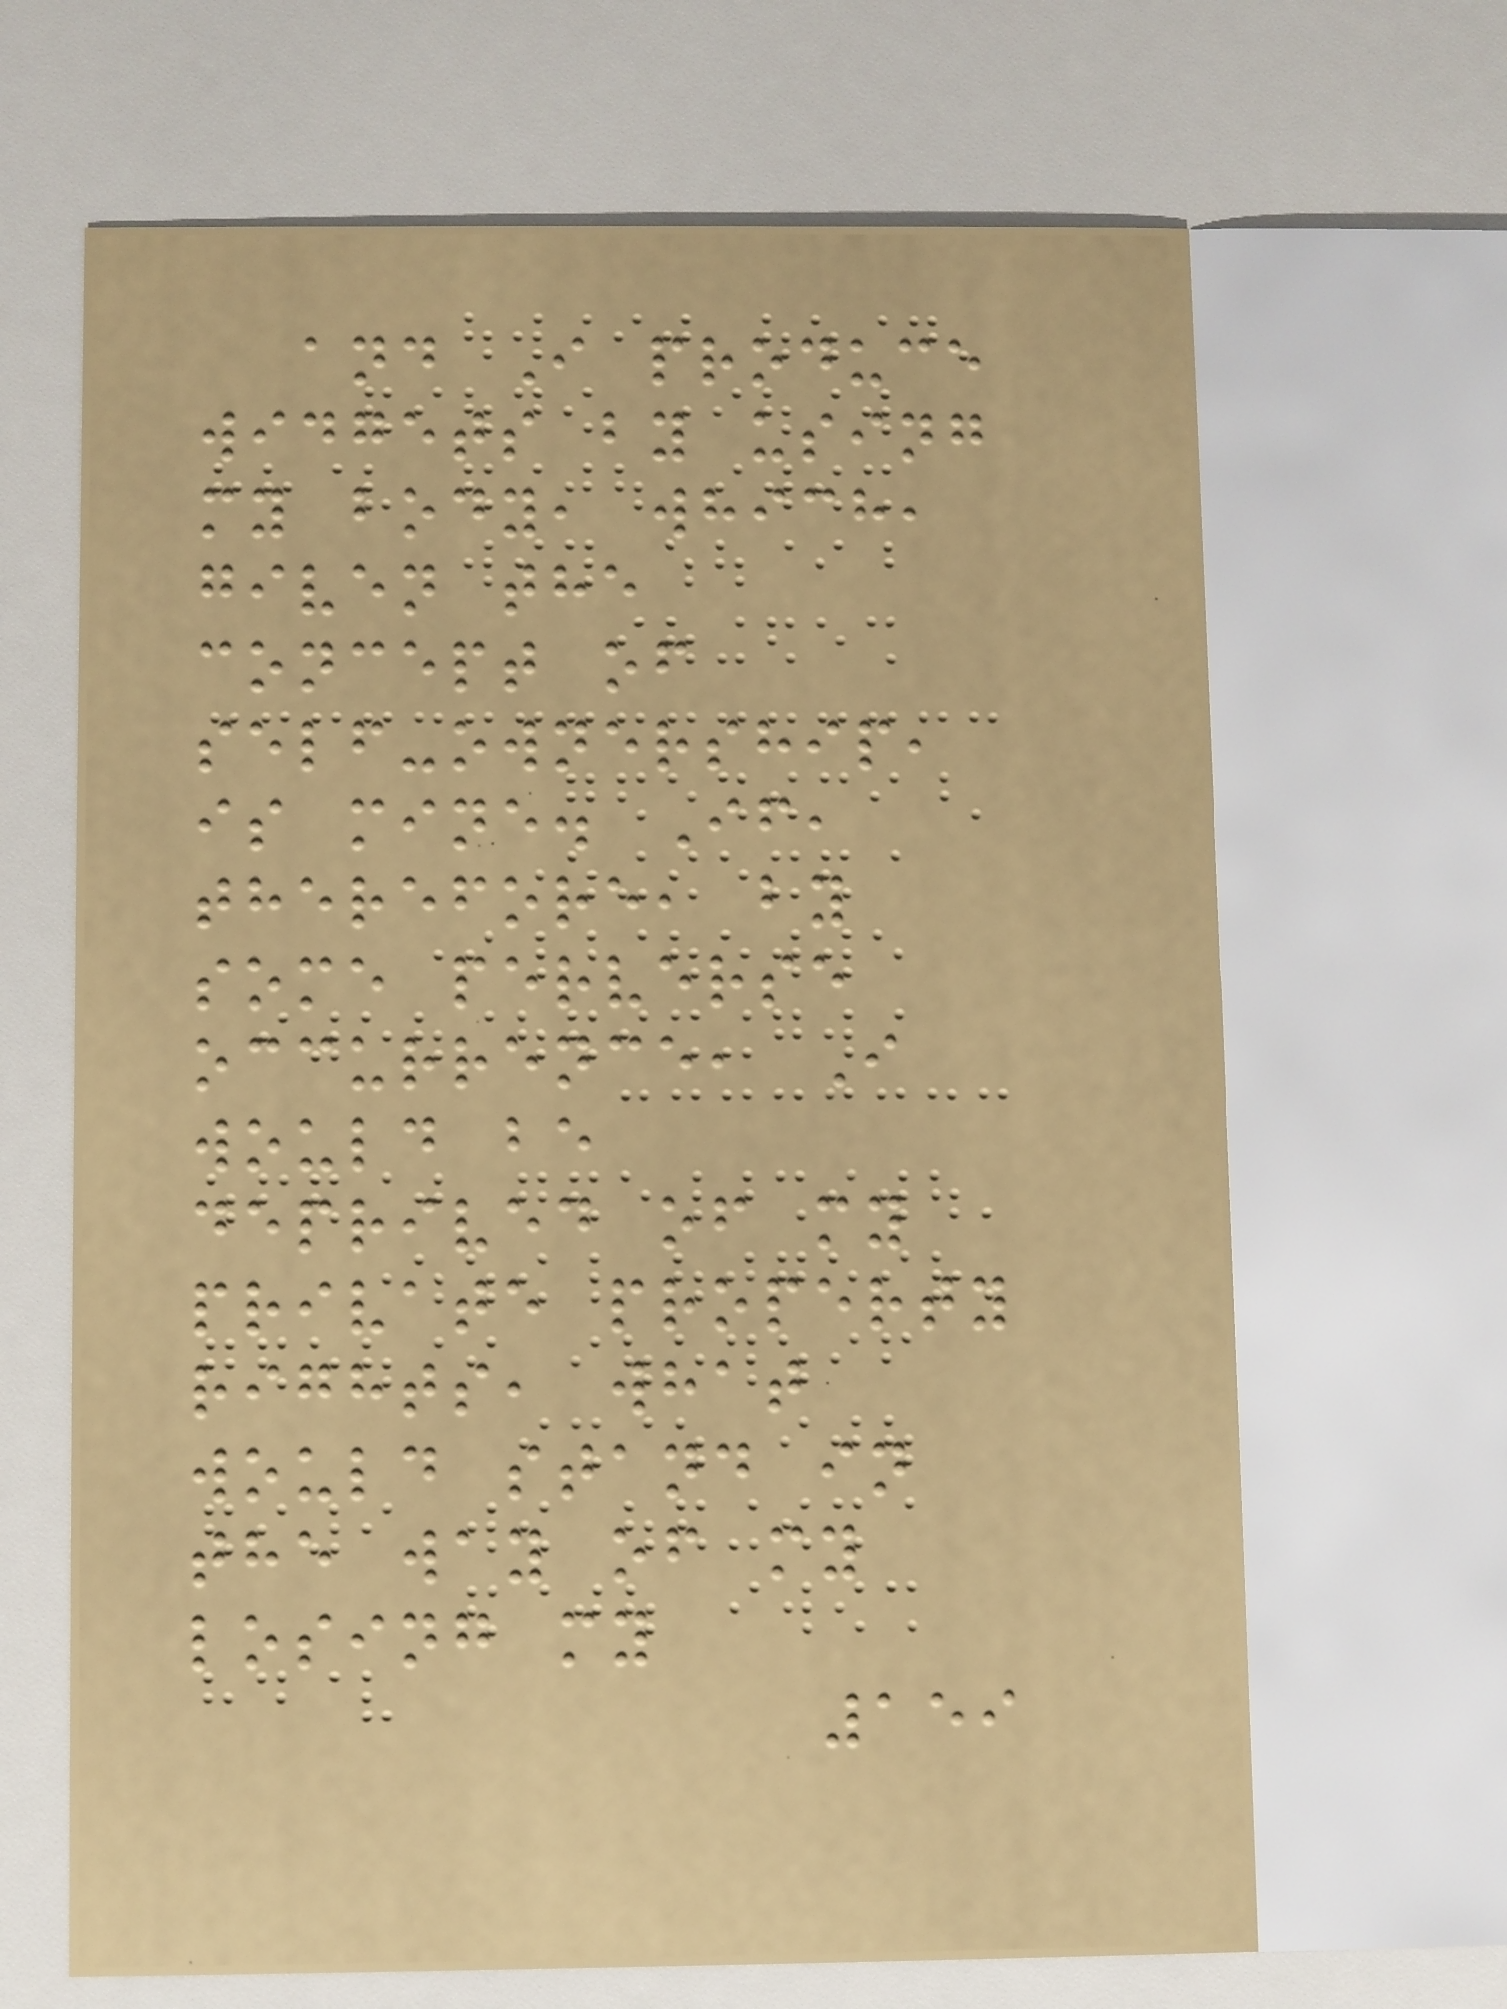and I produce
widgets by using
my body, which,
given the
concept of
self-ownership,
is mine. If,
therefore, by
some perverse
occurrence, I
would be
deprived of my
private property
rights, what
would stand in
the way of my
losing my
159
